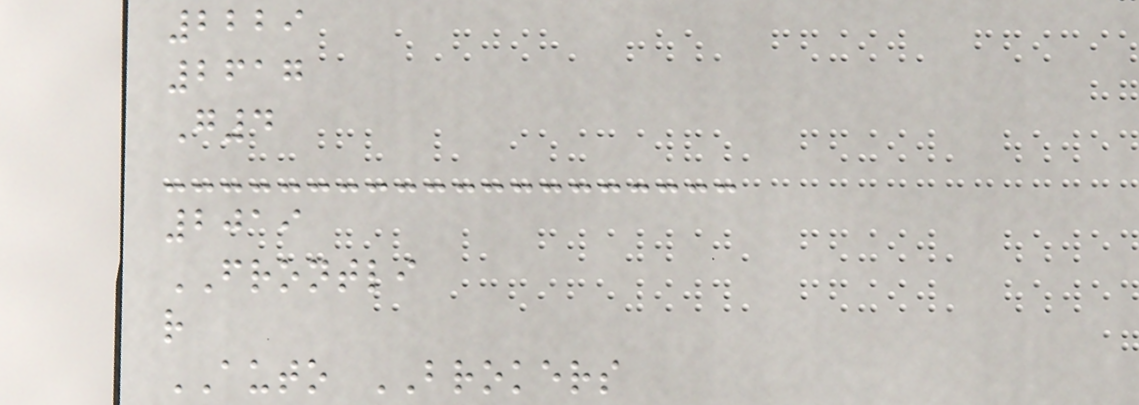2229
2617
G4
2019
FRONTLI
r
AUTO BROKERS
